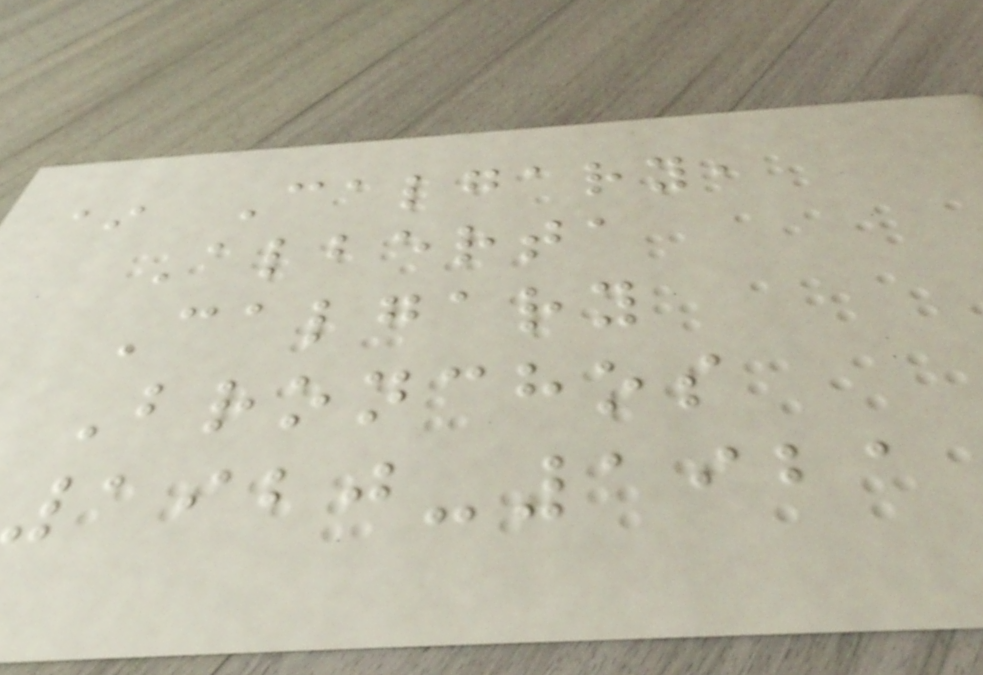* Calgary,
Alberta
Calgary
Bronchos
1920-1921
